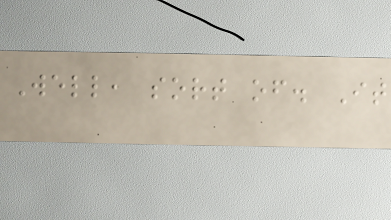Well, sort of. It
